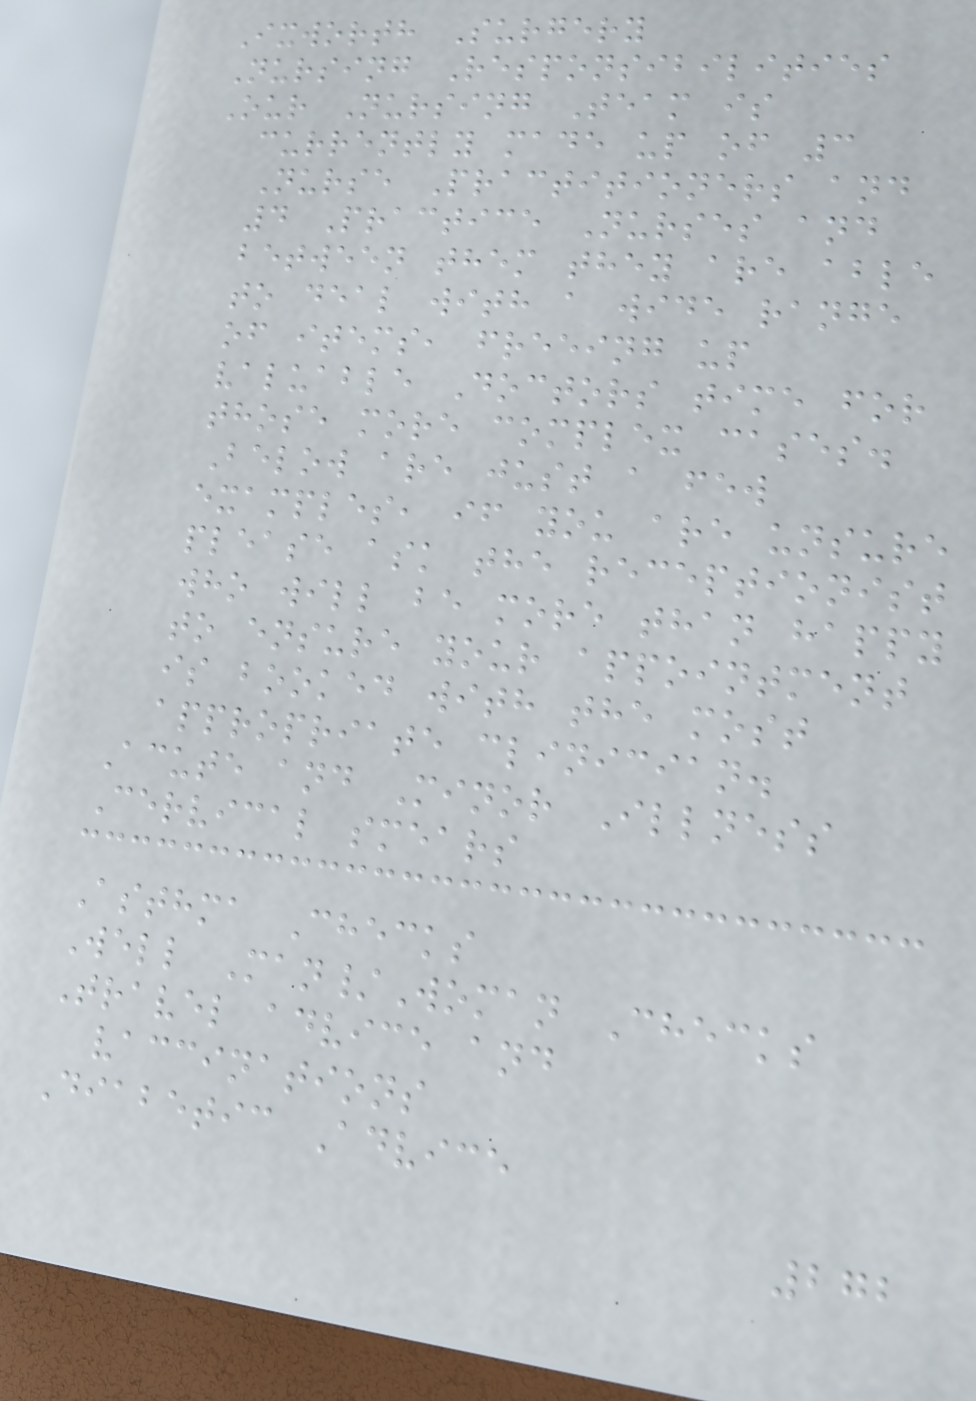Ixworth Surgery
Nursing Responsibilities
Our Nursing Team is
currently made up of 3
Nurse Practitioners and
4 Practice Nurses and
between them they are able
to deal with a wide range
of items, freeing up
valuable Doctors time for
those more complex cases.
Below are just a few
examples, if you are unsure
please ask the receptionist
who will be more than happy
to ensure your appointment
is booked with the most
appropriate clinician.
Acute and Minor Illness
Cervical smears
Asthma Checks
Well Man/Woman Checks
Travel advice and
vaccinations
Diabetic Advice
272
